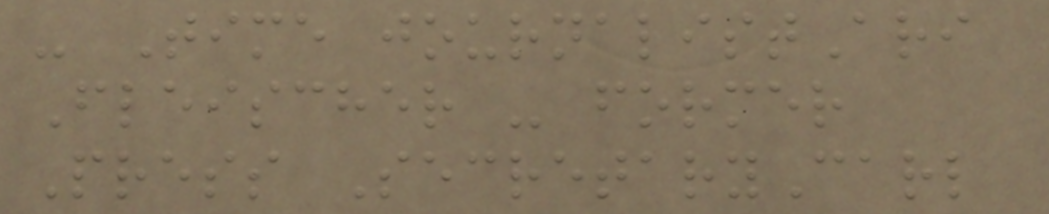- Time journalistAri
Fleischer - former
Press SecretaryCarl
